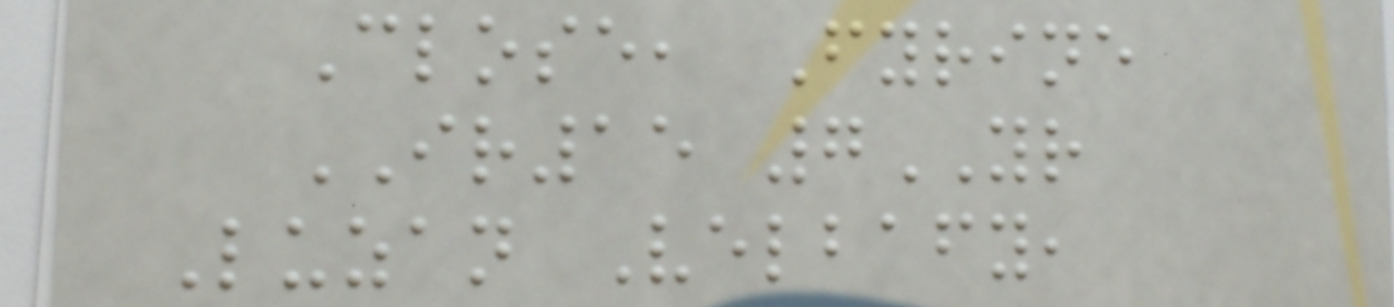Close, Fyrine
IR15 7YR
Luzan Velbafy,
